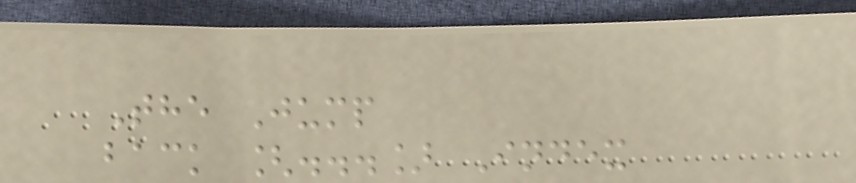The Jump
back [...] Index
